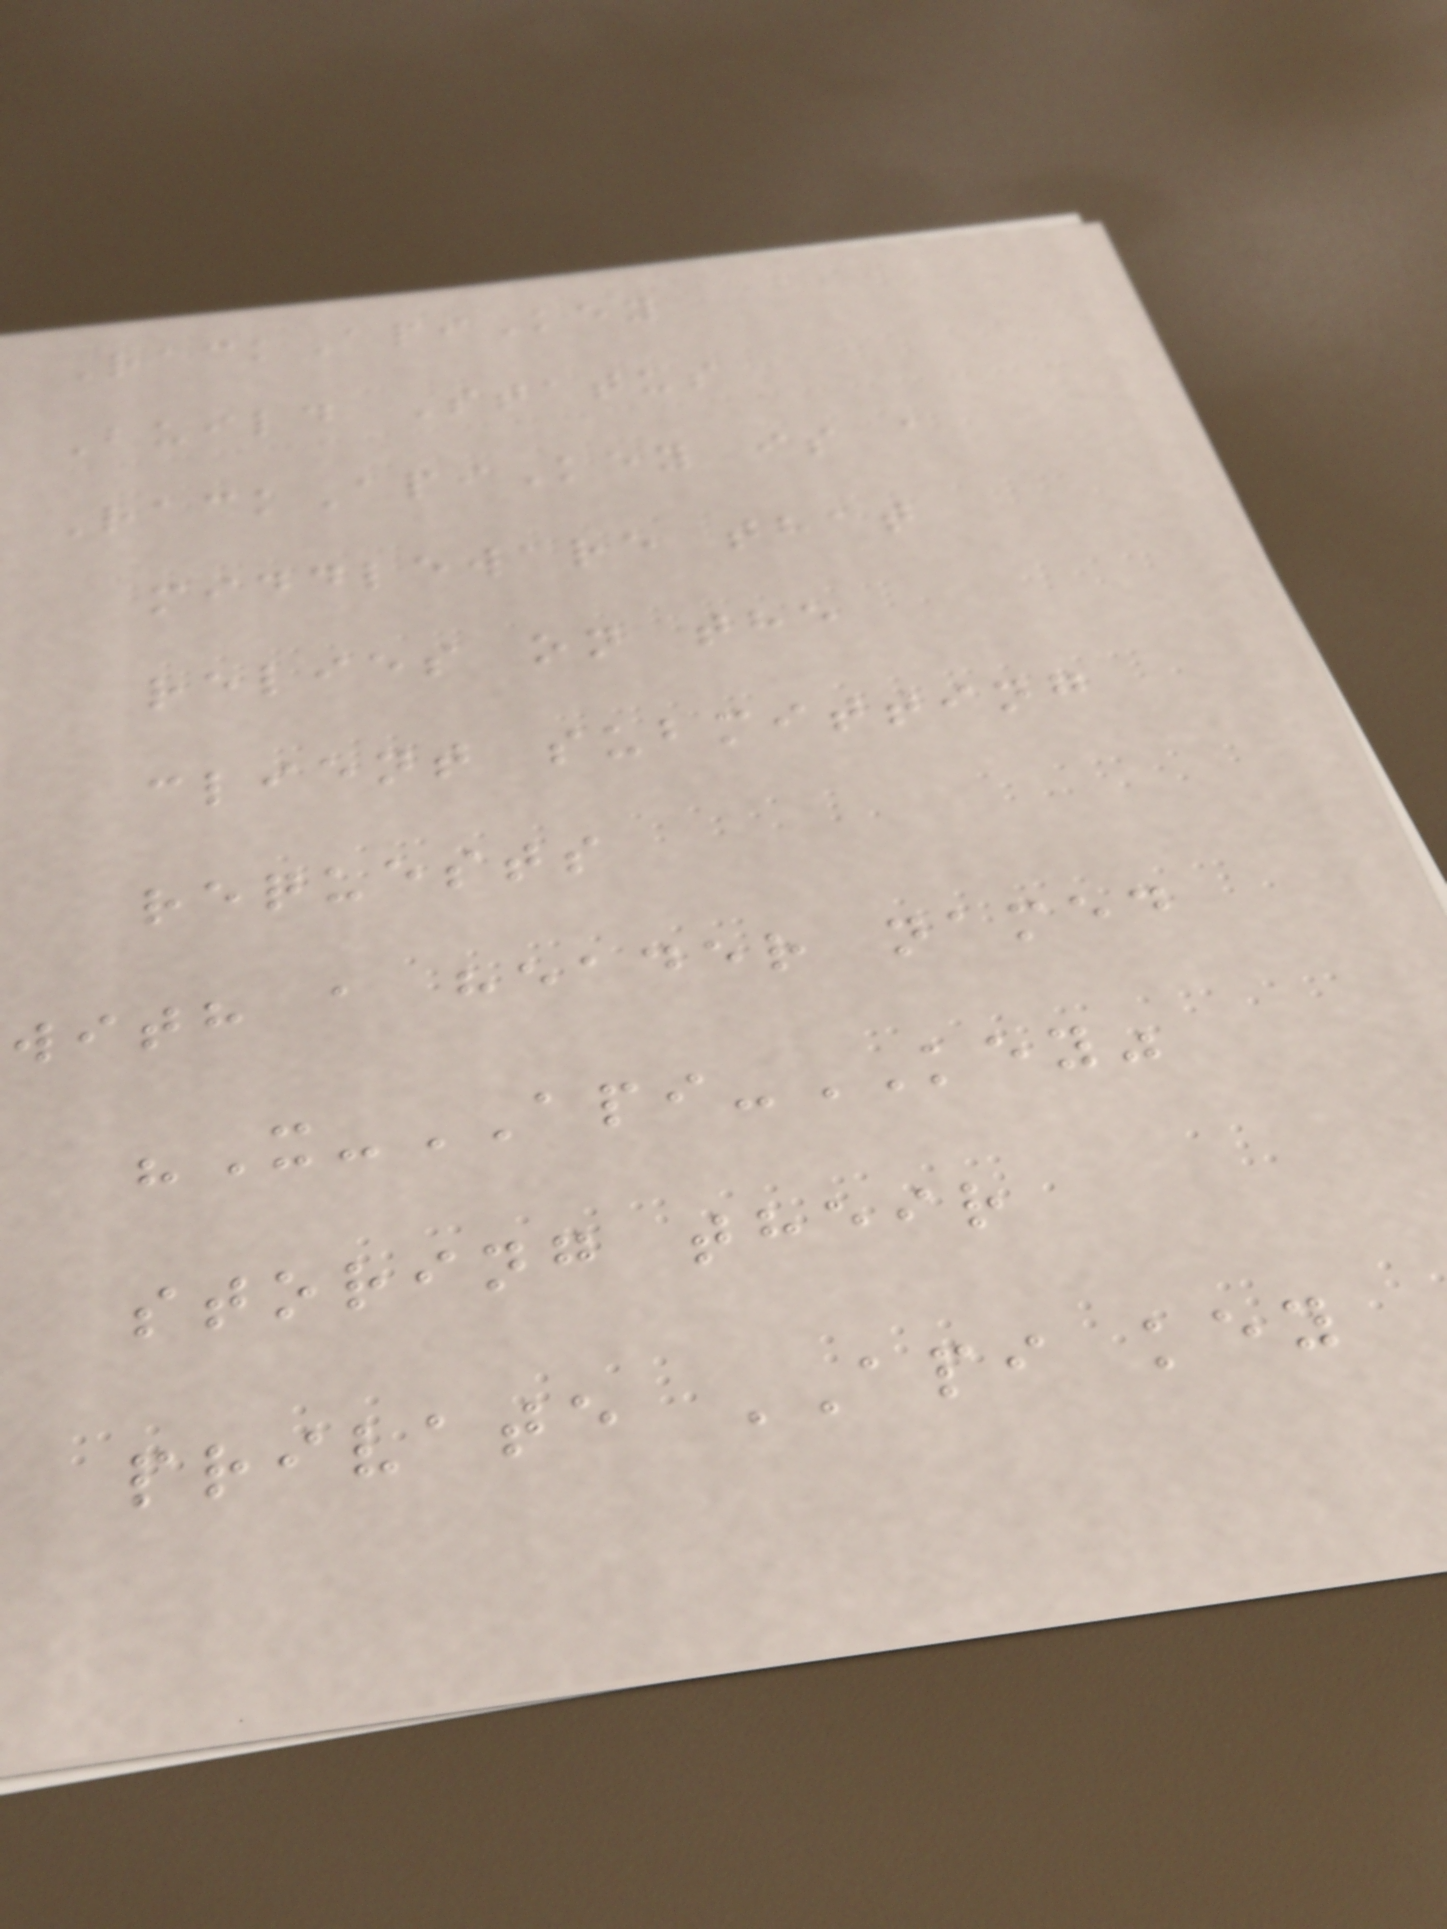RackApiKey
Build Status
RackApiKey is a
middleware that
relies on the
client submitting
requests
with a header named
"X-API-KEY"
storing their
private API key
